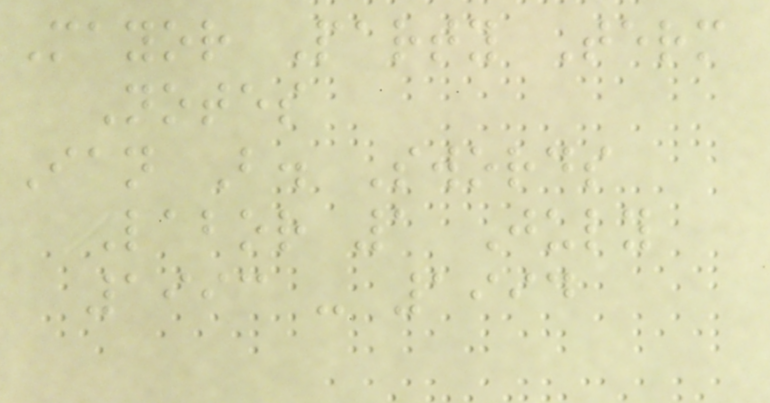Mayor Party Term
Notes
Ian B. Swords
Labor 1 July
1993 - 1994
